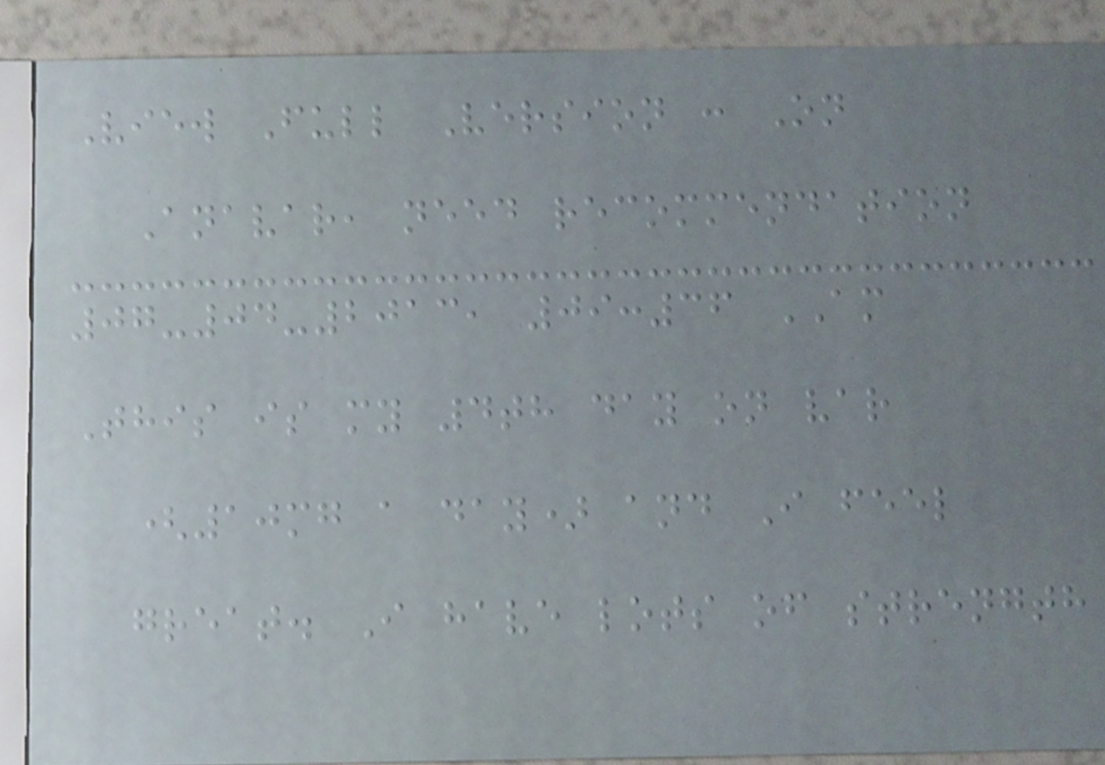View Full Version : On
Anavar, need recommendation
07-04-2013, 09:36 AM
This is my 4th day on var
(10mg a day) and I feel
great. I have lots of strength
